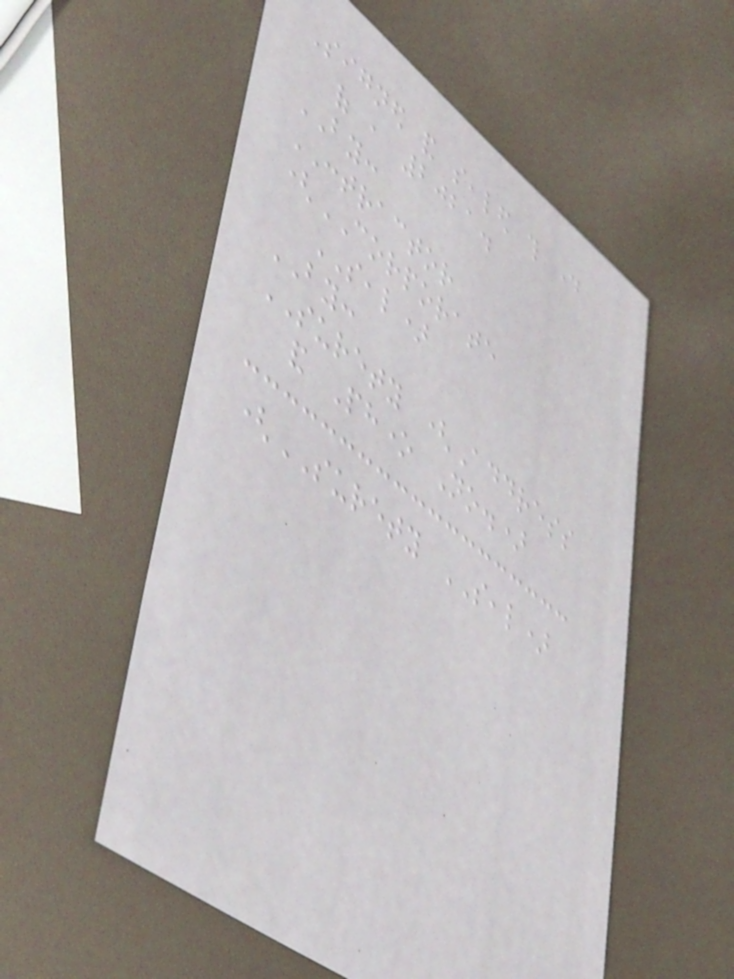Signed and sealed this day
of , 2021.
BY:
CONTRACTOR
(CORPORATE
SEAL)
BY:
SURETY (Address
and Phone No.)
(SURETY SEAL)
